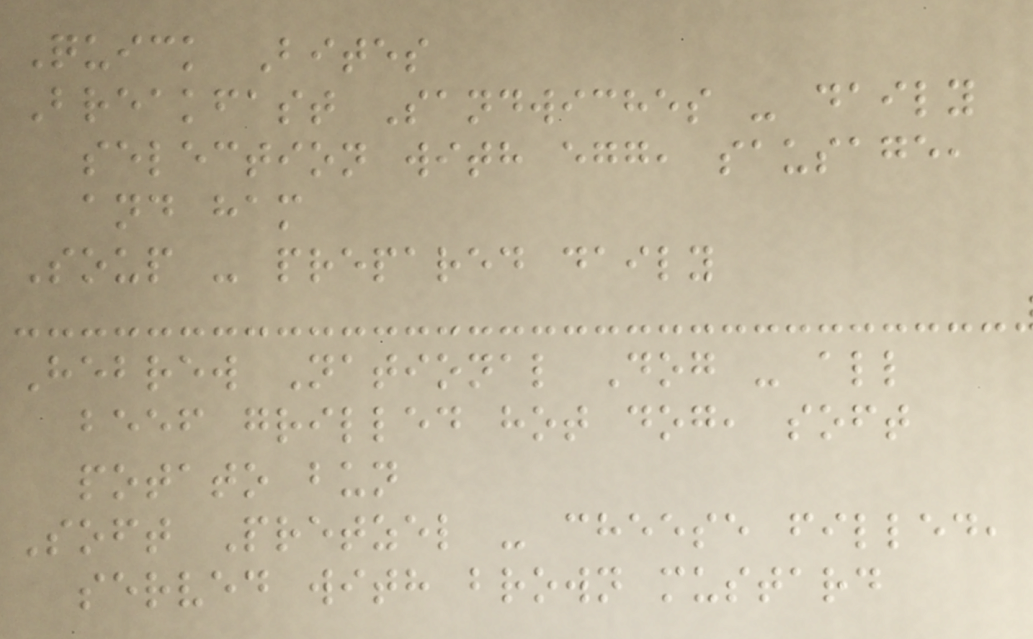Quick Bites
Breakfast Sandwiches - daily
selection with egg, sausage,
and ham
Soup - prepared daily
Hebrew National Dog - all
beef grilled hot dog, soft
potato bun
Soft Pretzel - cheese filled,
served with brown mustard
